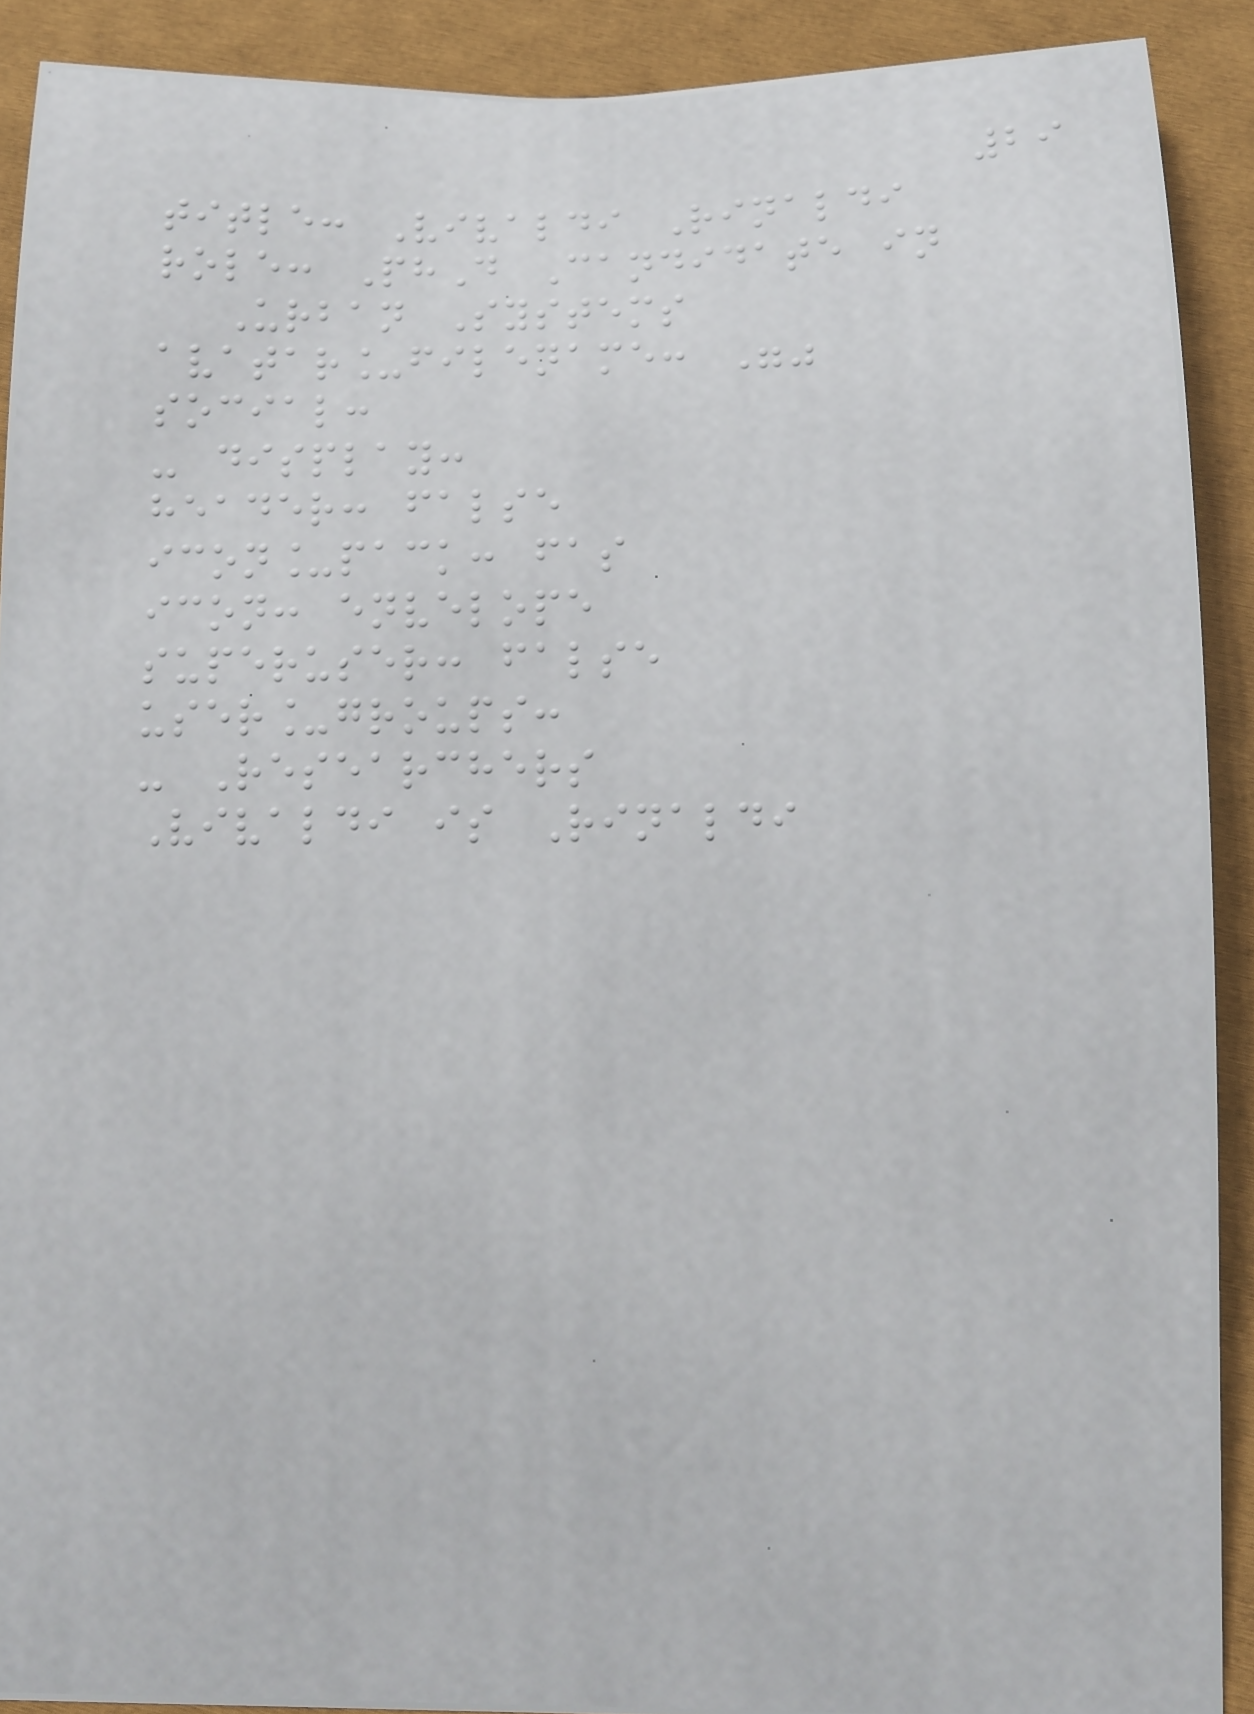29
title: Vivaldi Rinaldi
role: PhD Candidate in
Urban Systems
avatar_filename: ""
social:
- display:
header: false
icon_pack: fas
icon: envelope
superuser: false
user_groups:
- Researchers
Vivaldi is Rinaldi
